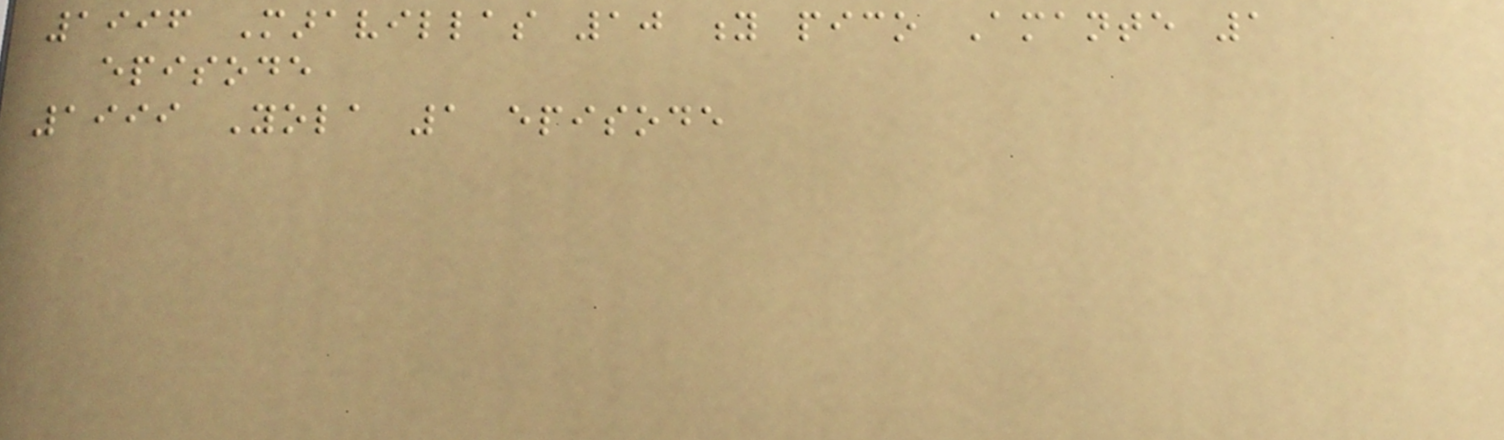1996 Maravillas 10 y pico Amante 1
episode
1999 Yola 1 episode
